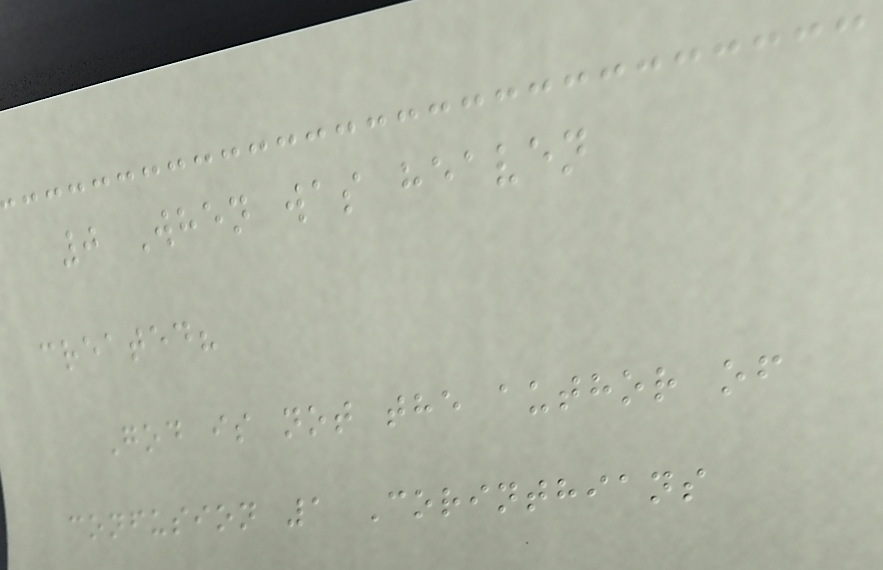0 When was heaven
created?
God is not the author of
confusion 1 Corinthians
